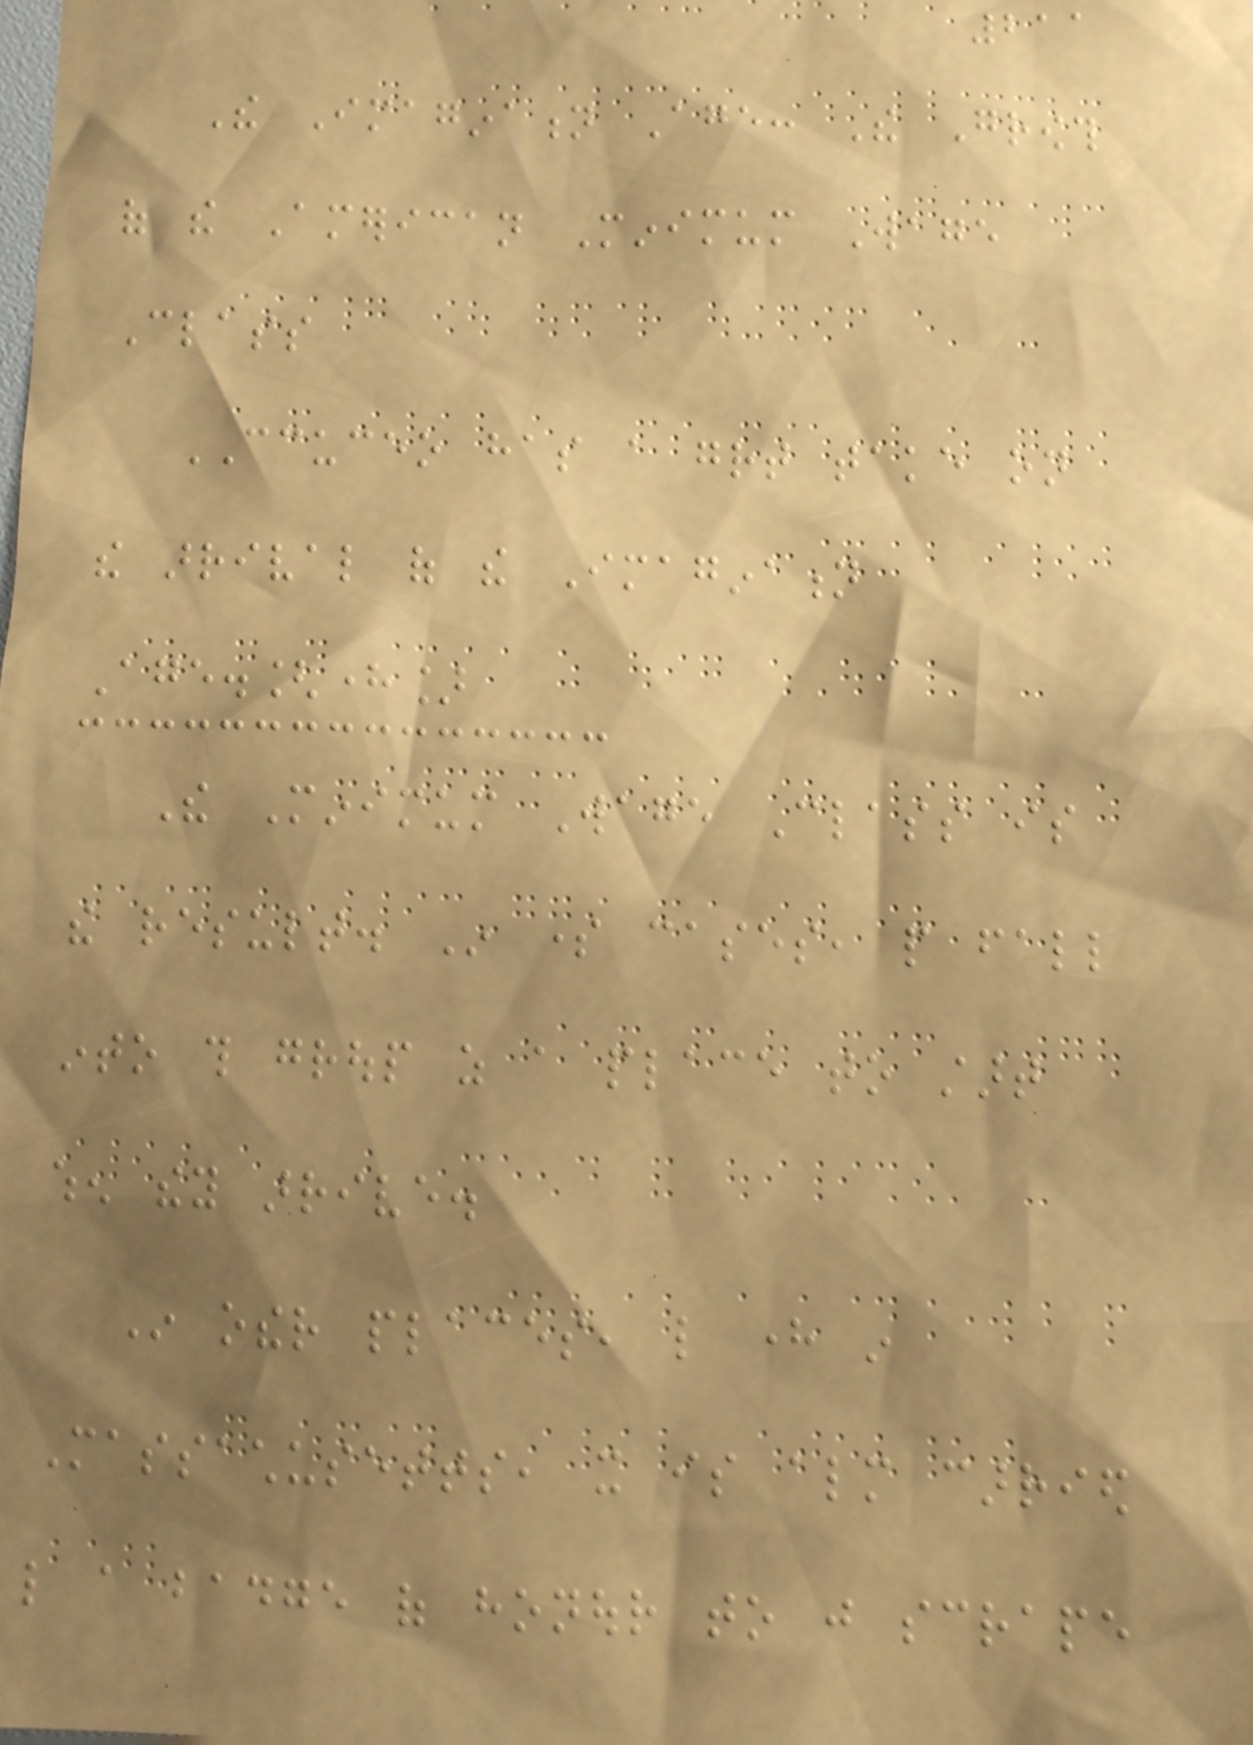211
The Imagination Age: The Growth
of the American Minimum Wage
Class
CCUCEO has a great take on
the arrival of the Imagination
Age.[here]
The Minimum Wage Class is
the result. In some cases, people fall
into this group as a place to start
when they arrive.
In other places, like here in
Massachusetts, it is almost carried
like a badge of honour to just scrape
